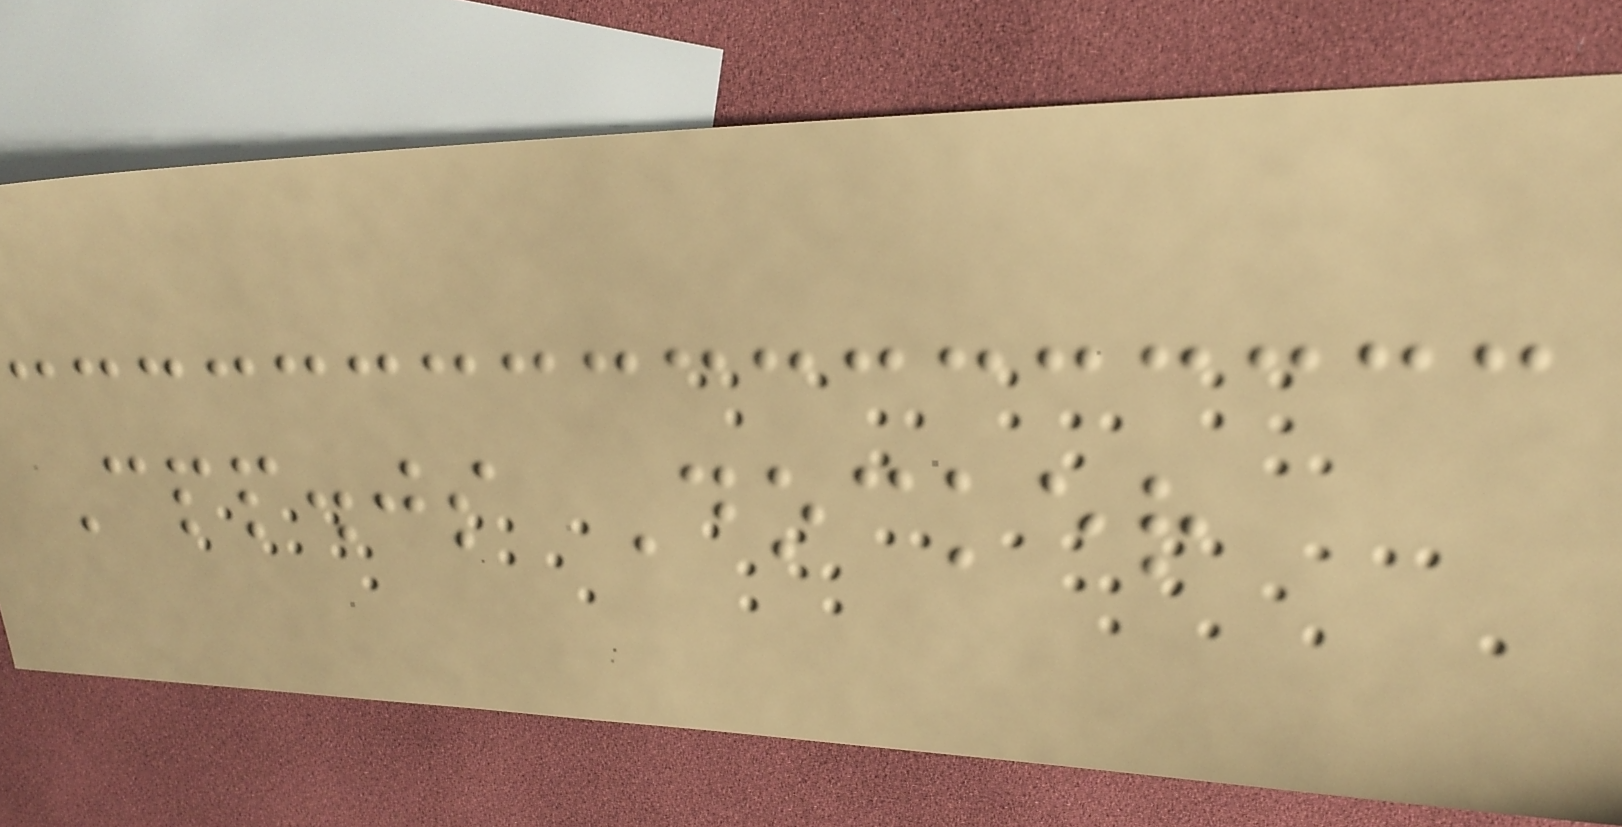Cpp.js Docker
